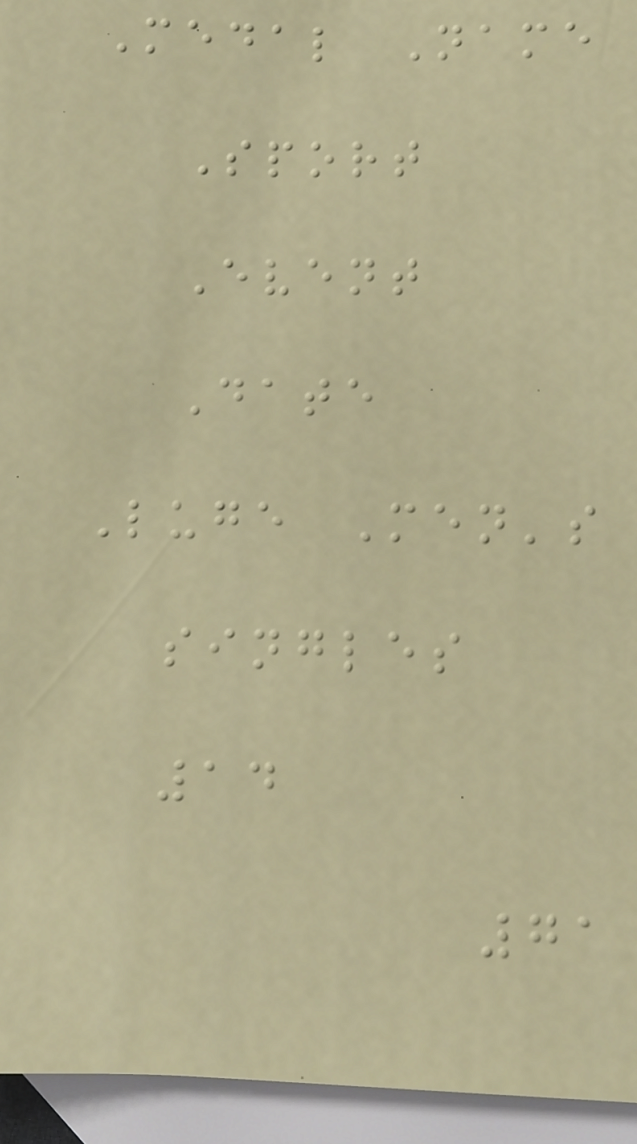Medal Name
Sport
Event
Date
Luge Men's
singles
14
71
